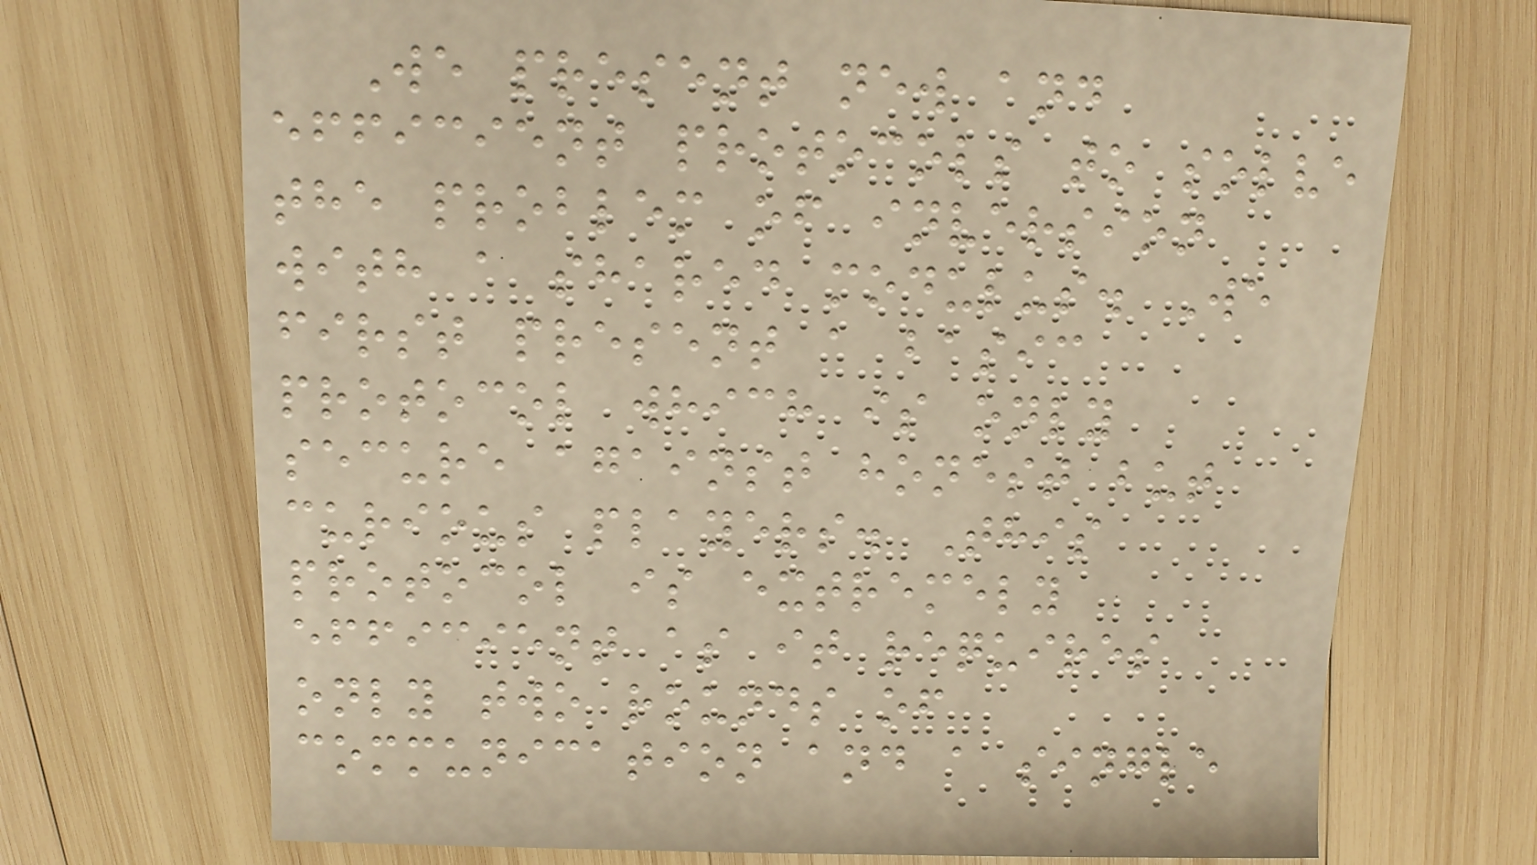We present new and
efficient protocols to solve
the problem of inversion
with a shared modulus. We
first present a basic
protocol which is only
secure against honest but
curious players. This
protocol is extremely
efficient as it requires
only two rounds of
communication and a single
